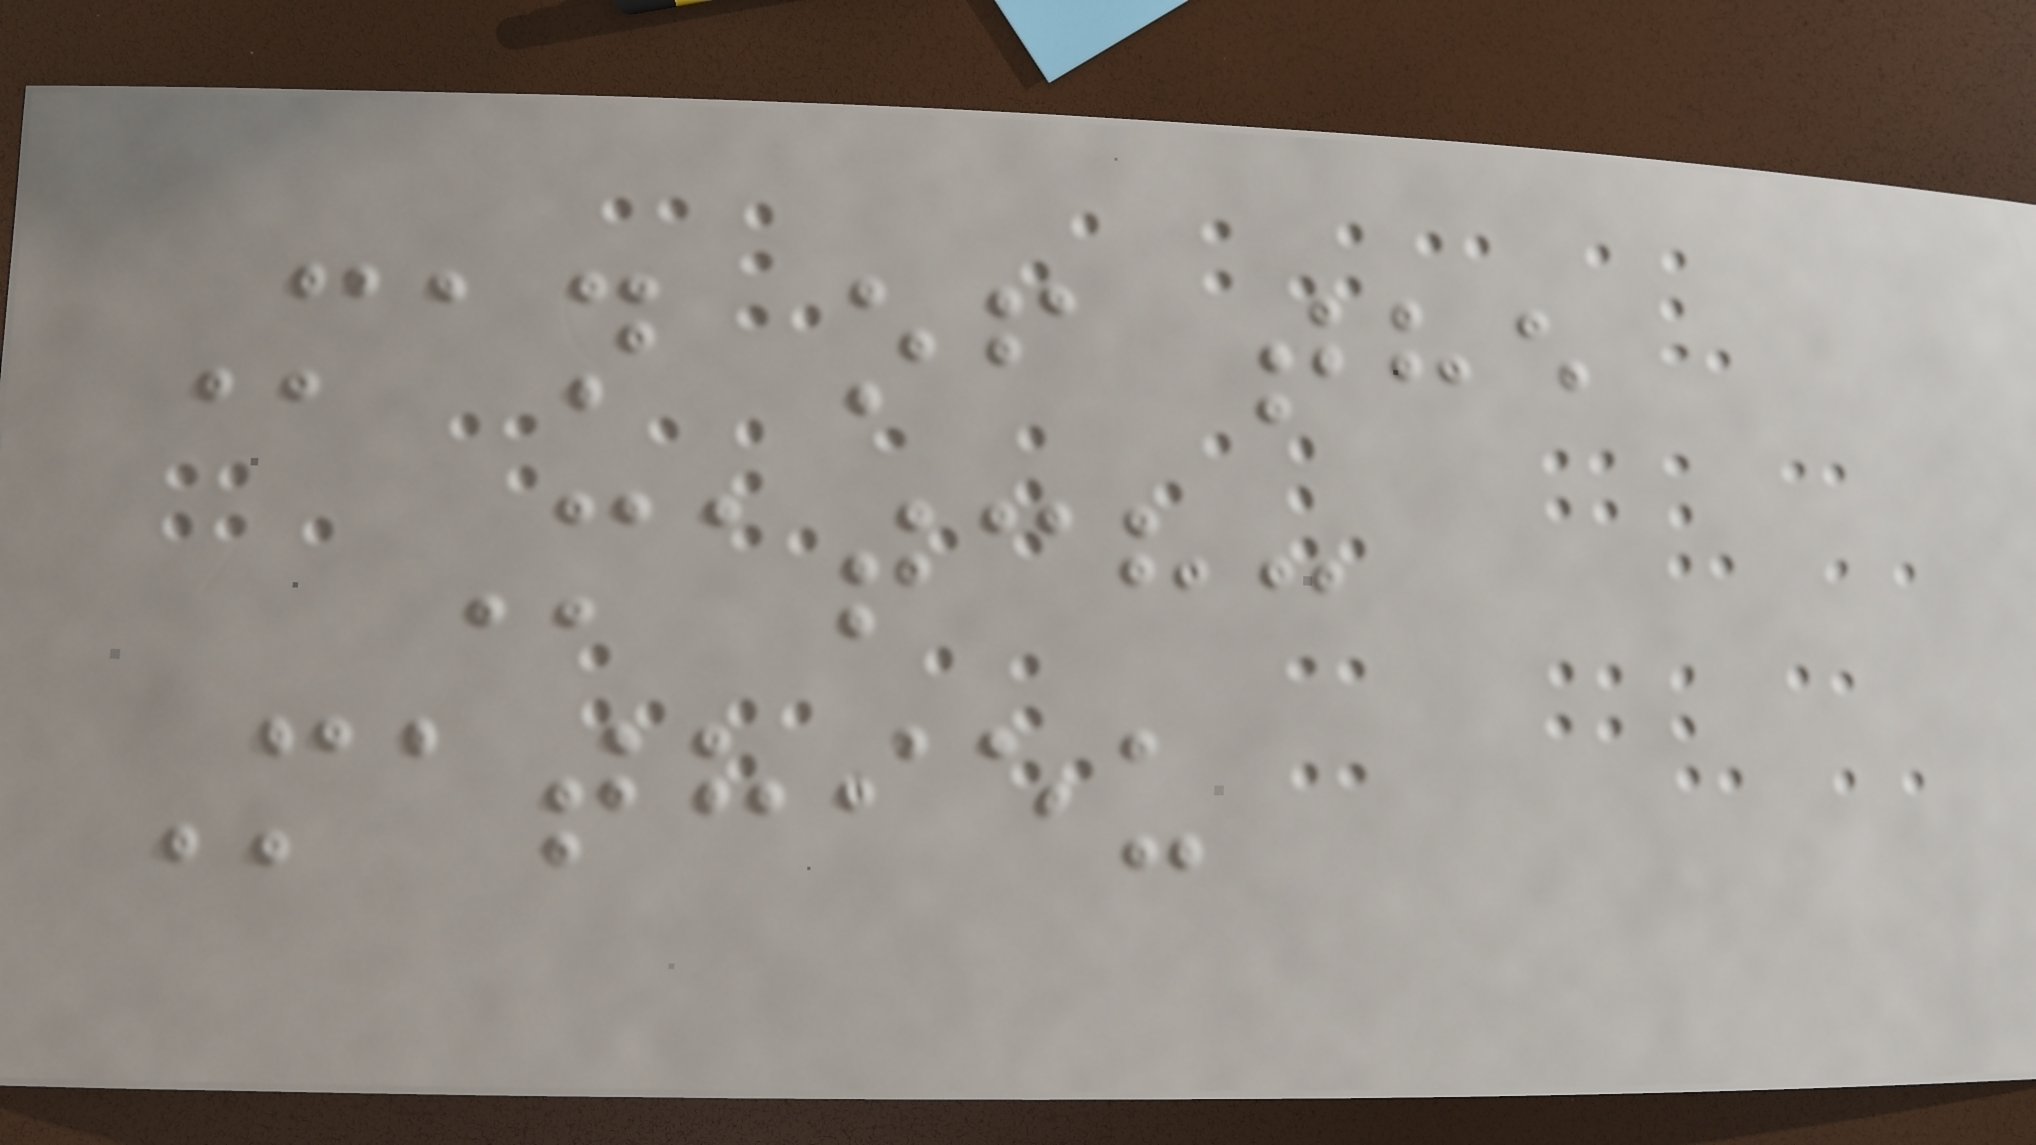Man of the
Match:
Mathieu
